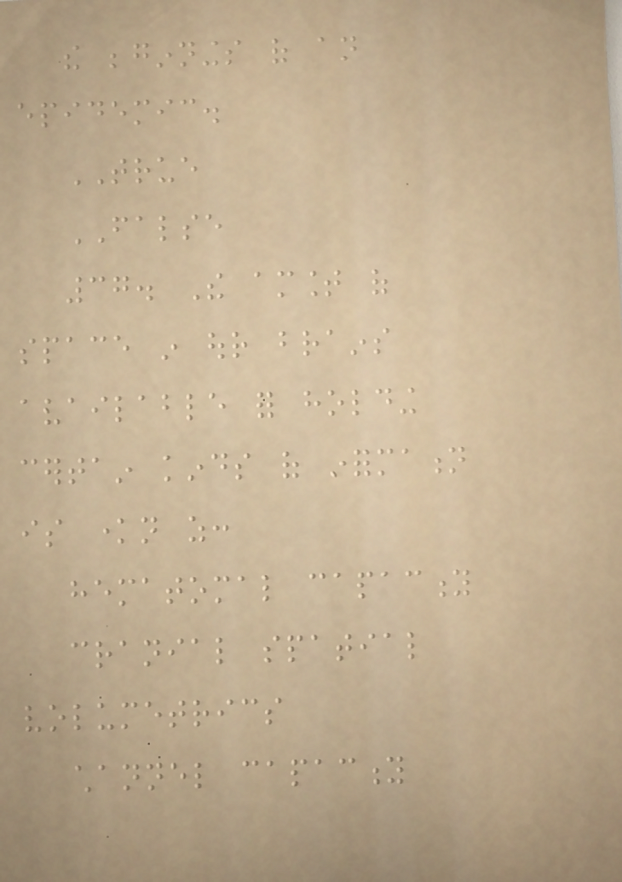the beginnings of an
epidemic.
TRUE
FALSE
37. The amount of
space in our brains
available for holding
certain kinds of information
is known as:
hematomal capacity
cranial spatial
volumetrics
channel capacity
